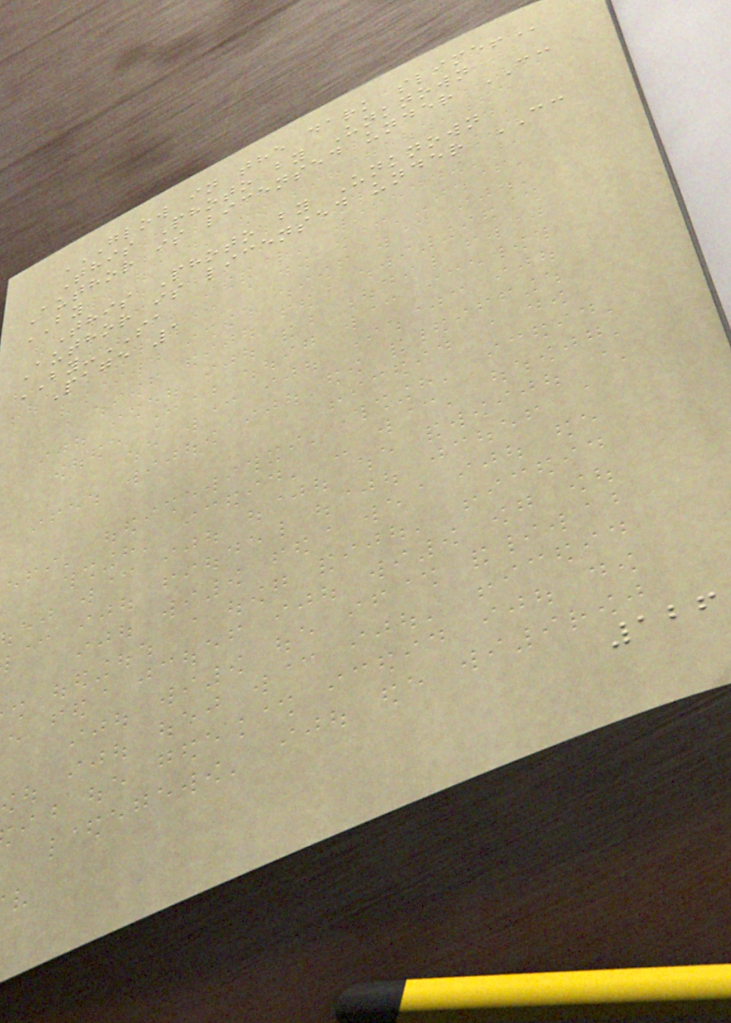GLOW IN THE DARK SLIME!
This Photo by Unknown
Author is licensed under CC
BY
This Photo by Unknown
Author is licensed under CC
BY-SA
Page 1
126
